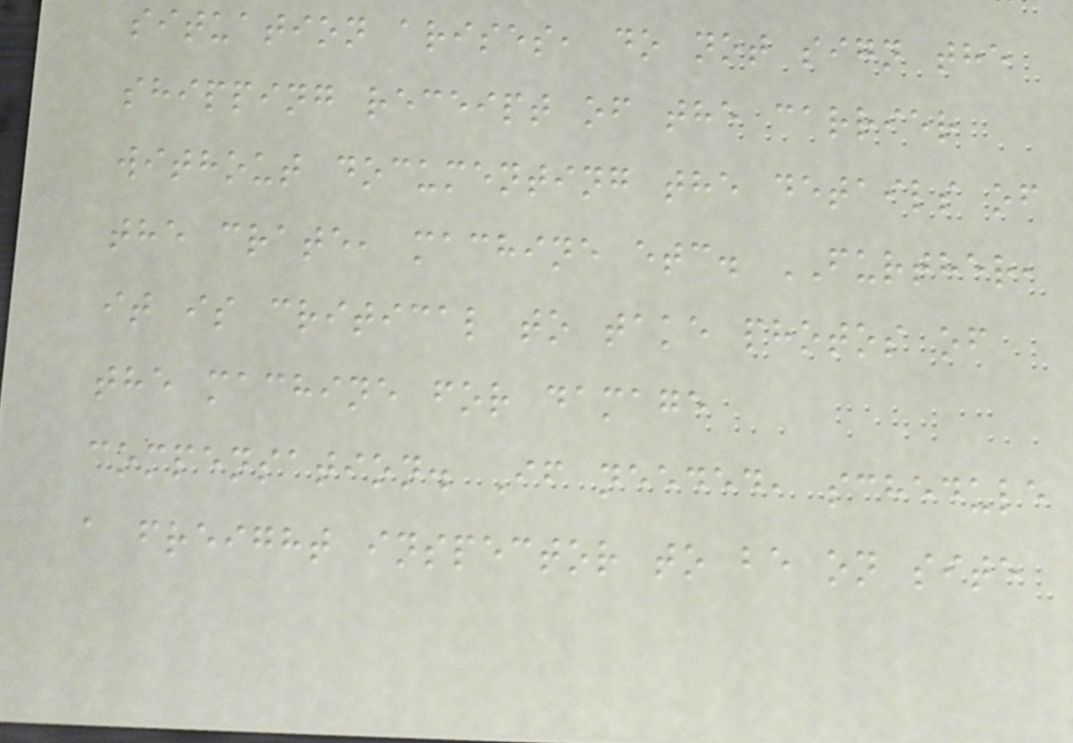situation arises, do not sign the
shipping receipt of the carrier
without documenting the details of
the crate, machine etc. FURTHER,
it is critical to take photos of
the machine for damage
compensation. If needed, schedule
a freight inspector to be on site
